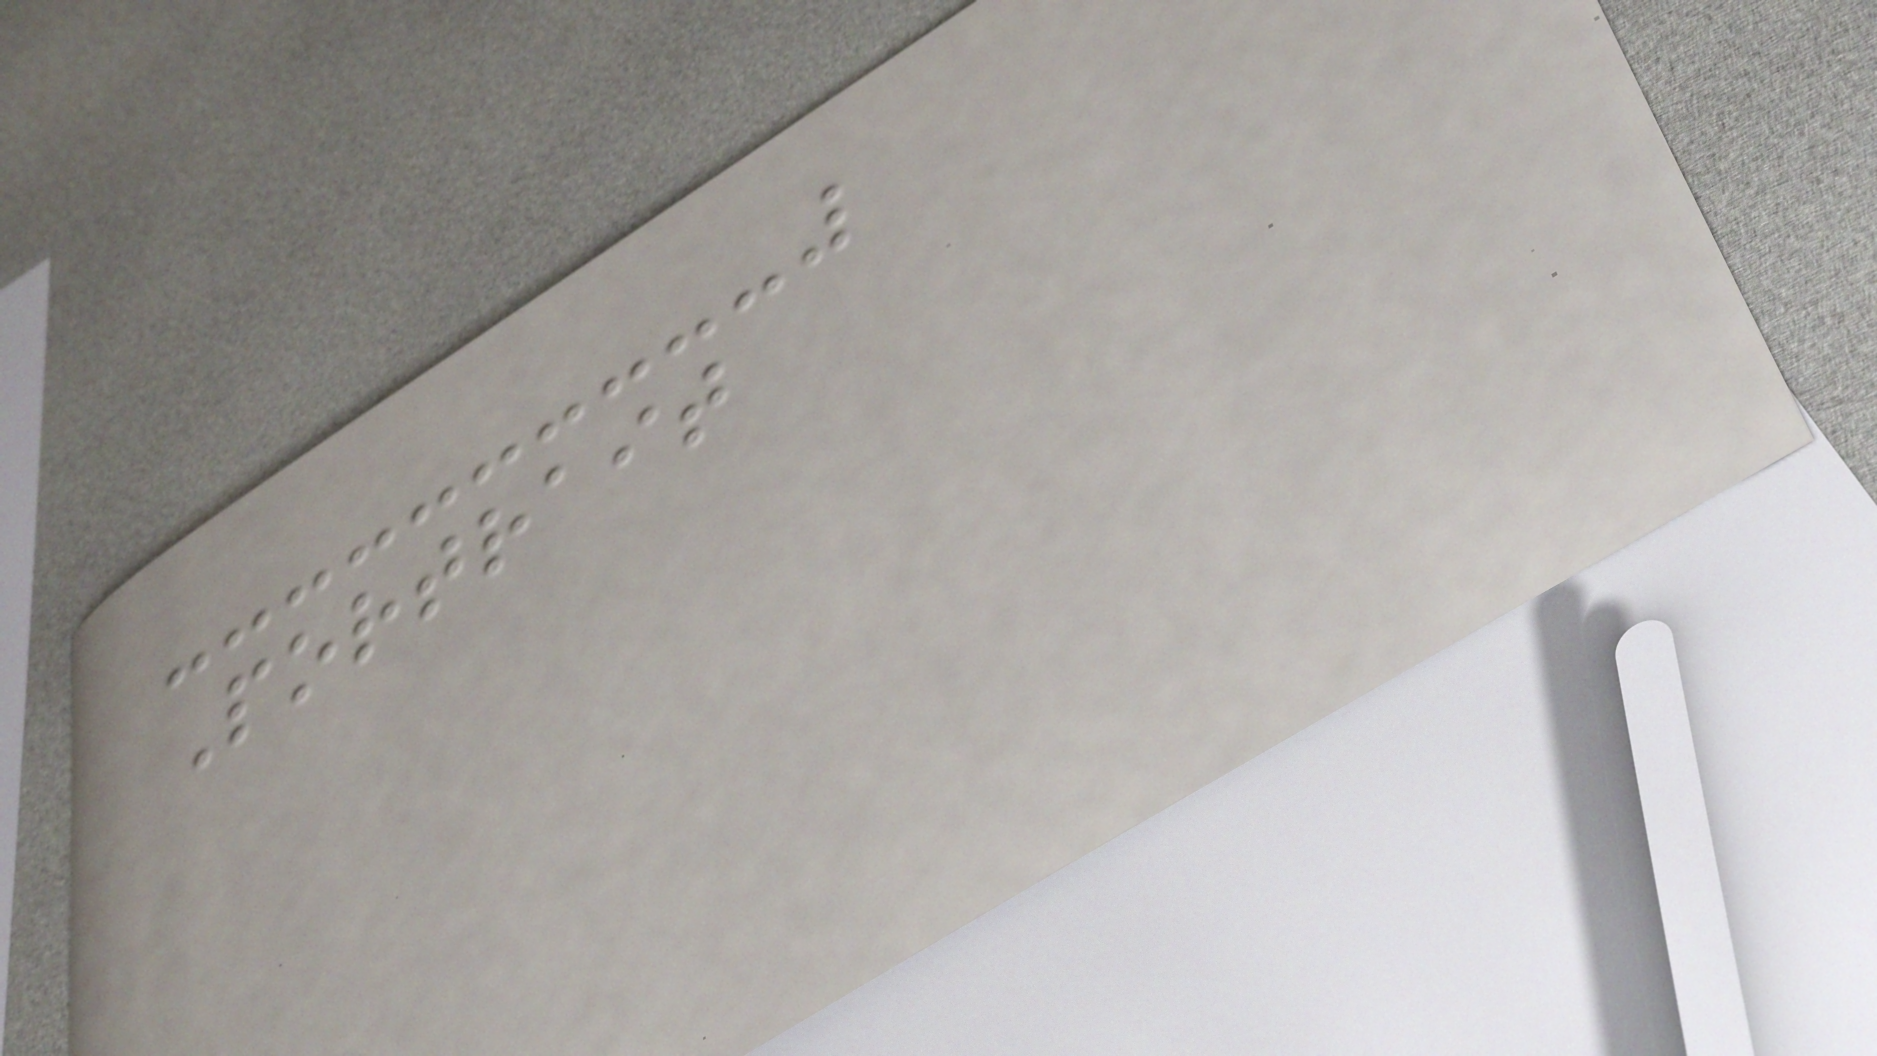Portrait
